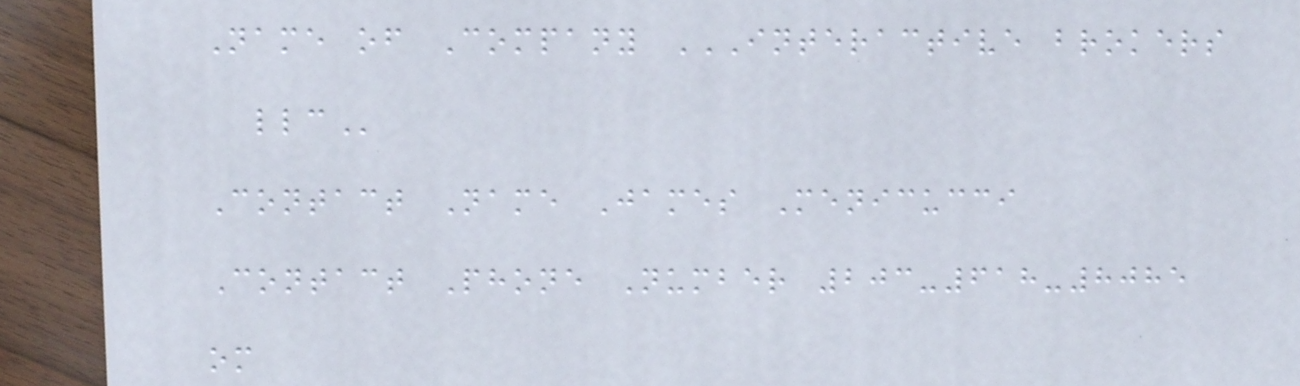Name of Company INTERACTIVE BROKERS
LLC
Contact Name James Menicucci
Contact Phone Number 203-618-8085
om
